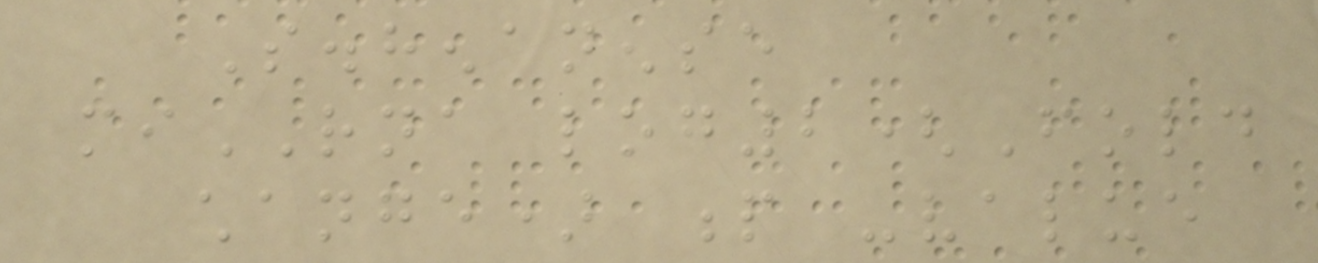S.henanense
miRNA log2(Fold
change) p -value
